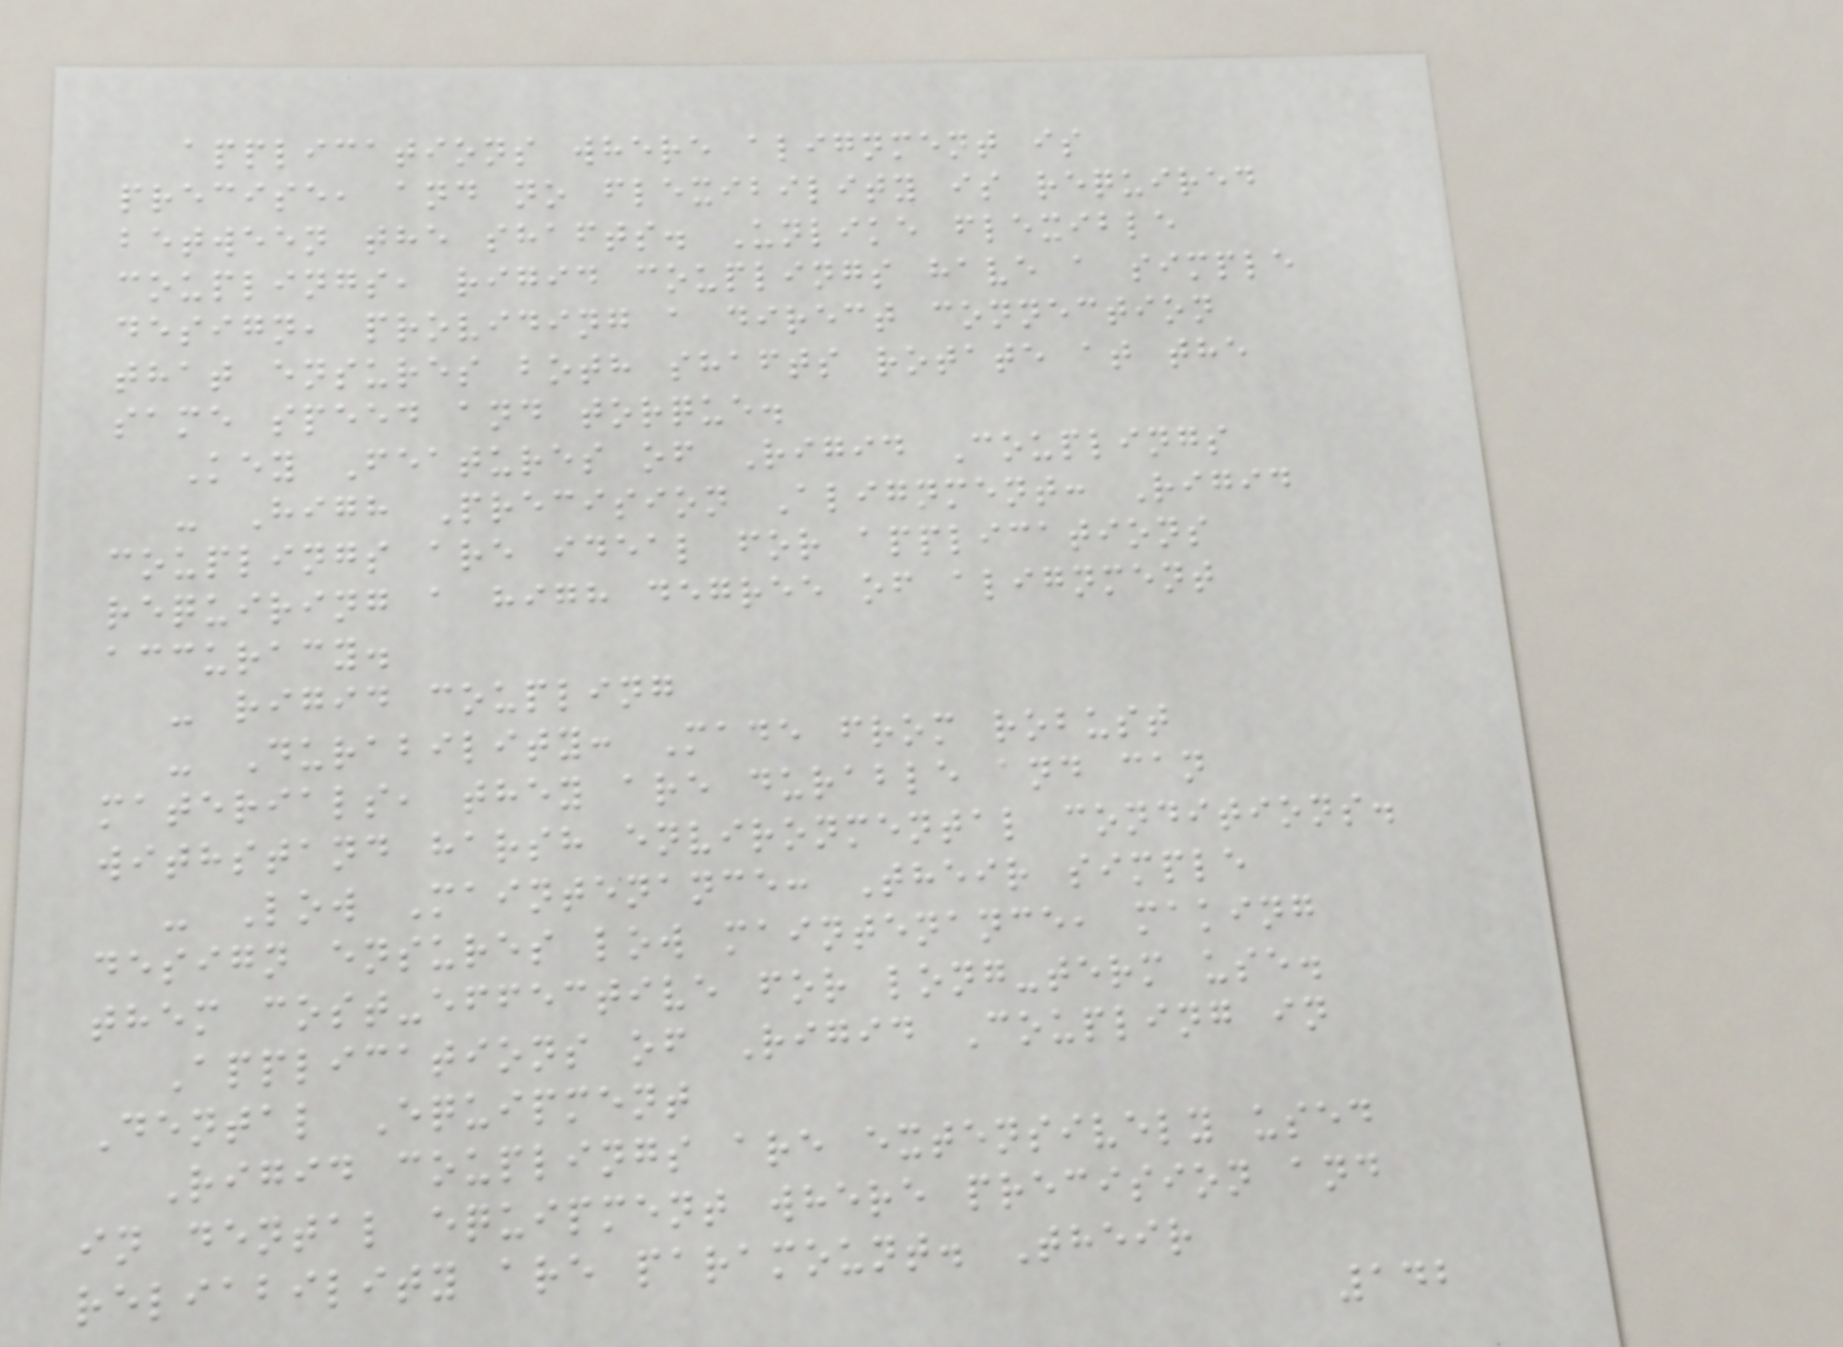applications where alignment is
precise, and no flexibility is required
between the shafts. Unlike flexible
couplings, rigid couplings have a simple
design, providing a direct connection
that ensures both shafts rotate at the
same speed and torque.
Key Features of Rigid Couplings
- High Precision Alignment: Rigid
couplings are ideal for applications
requiring a high degree of alignment
accuracy.
- rigid coupling
- Durability: Made from robust
materials, they are durable and can
withstand harsh environmental conditions.
- Low Maintenance: Their simple
design ensures low maintenance, making
them cost-effective for long-term use.
Applications of Rigid Coupling in
Dental Equipment
Rigid couplings are extensively used
in dental equipment where precision and
reliability are paramount. Their
142
